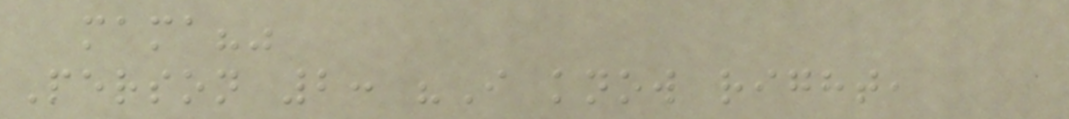mama?"
Person 2: "I know right,
